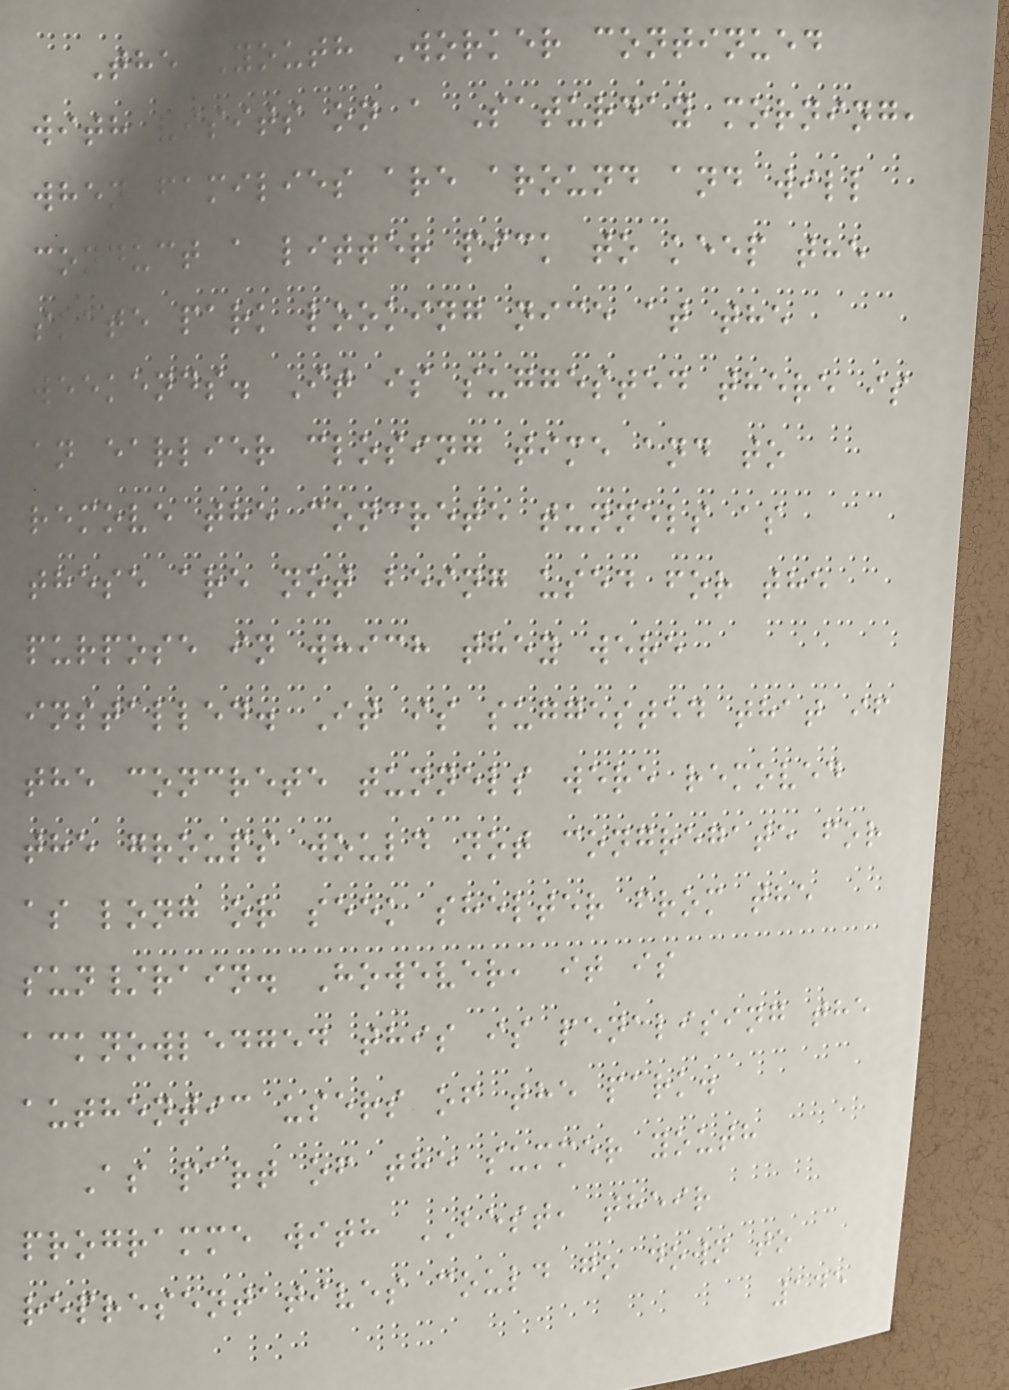The Youth Worker continued
with visits on a Saturday morning,
when families are around and will
conduct a litter pick to keep the
skate park looking nice at the
weekends. It is suggested there is
an earlier closing time and to
remove the concrete tunnels as
these are not being used for the
purpose in which they were
installed. It is suggested that if
the concrete tunnels were removed
the groups would not congregate for
as long or seek shelter from the
sun/rain. However, it is
acknowledged this is penalising the
authentic users of the park.
As part of the summer youth
programme with BEST, their
representatives could go down to
145
